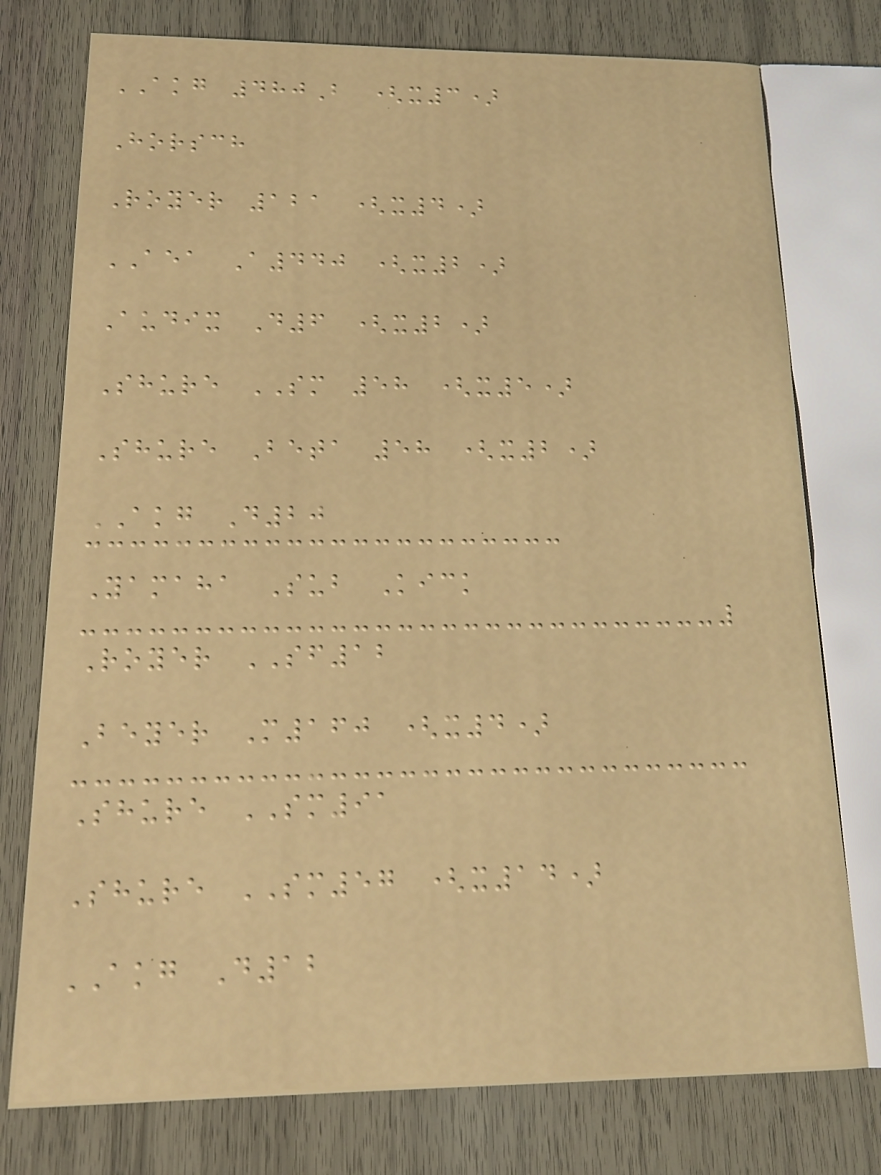AKG 480B (x3)
Horsch
Royer 121 (x4)
AEA A440 (x2)
Audix D6 (x2)
Shure SM 58 (x5)
Shure Beta 58 (x2)
AKG D20
Yamaha Sub Kick
Royer SF12
Beyer M160 (x4)
Shure SM91
Shure SM57 (x14)
AKG D12
